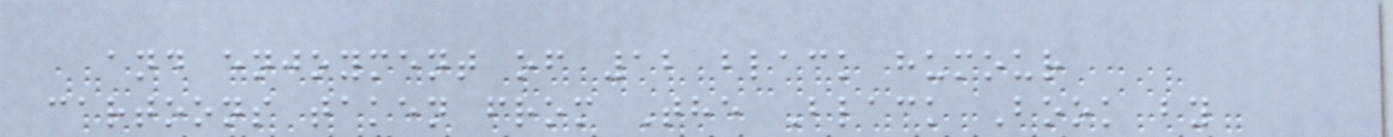and enjoyment of 12 black humour
cartoons taken from The Black Book by
